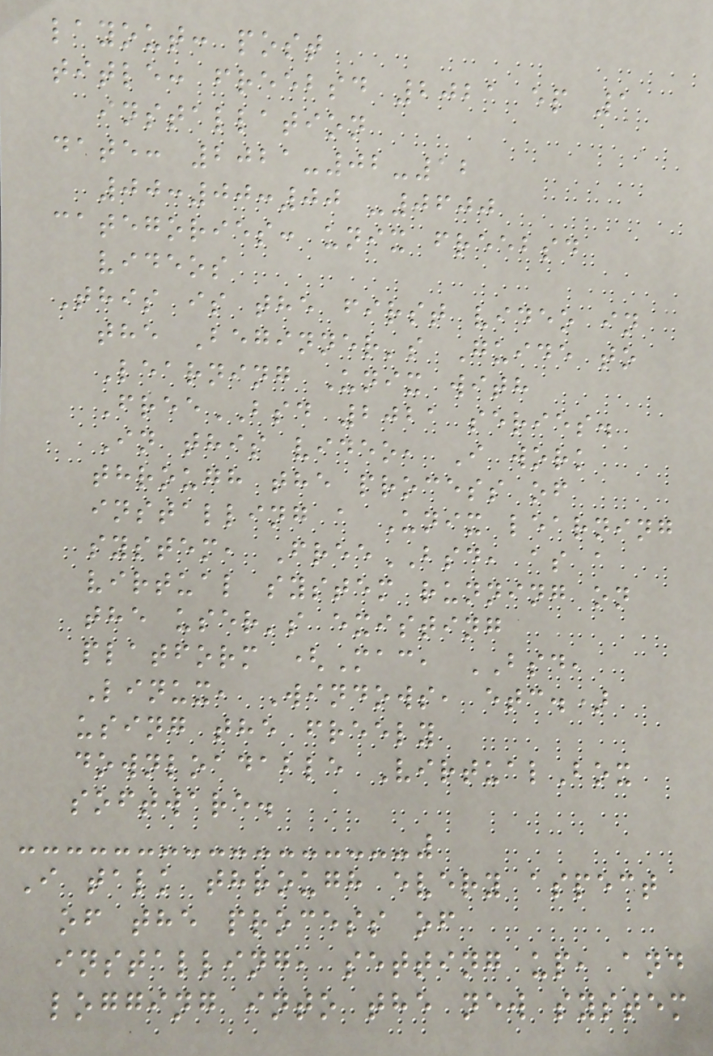layout: post
title: freebsd 2021 ep 1
installation
date: 2021-02-12
00:00:00 -0600
categories: unix freebsd
videos
This is the first video in
the Beginner's Guide to
Learning Unix with
FreeBSD 2021 series.
In this video, I work
through the process of
installing a Unix learning
system, FreeBSD, as a
virtual system running on
the user's existing
platform (Mac, BSD,
Linux, Windows, etc.)
using the freely
downloadable VirtualBox
software.
I talk through every aspect
of the process of
installing, setting up, and
logging into the new system
